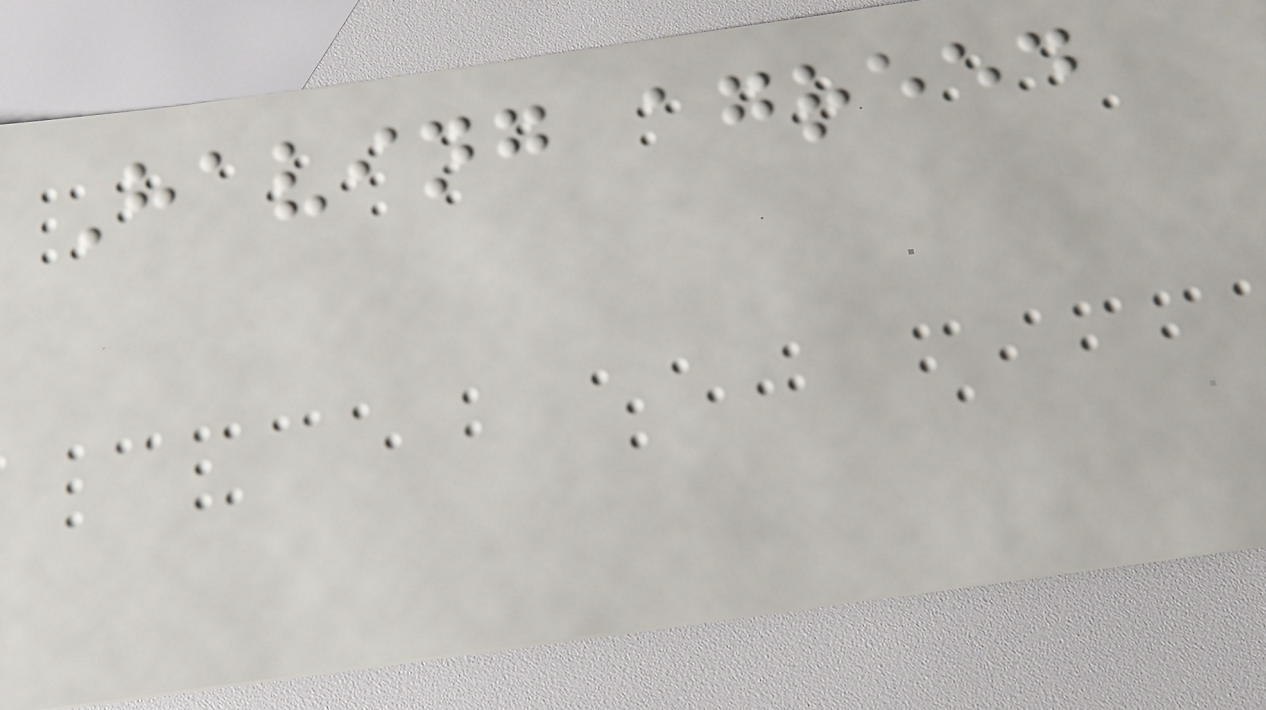Having agreed
